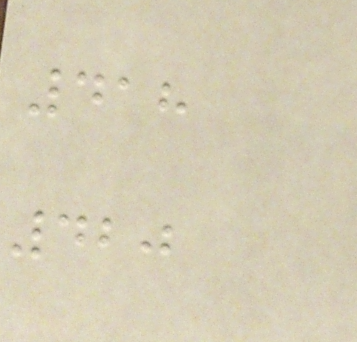418
420
